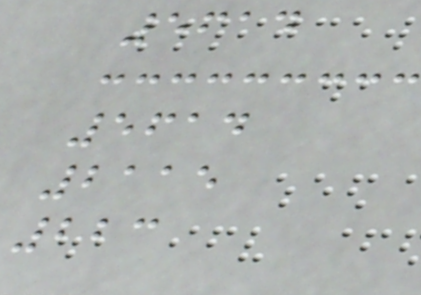5614
5614
2115
223
